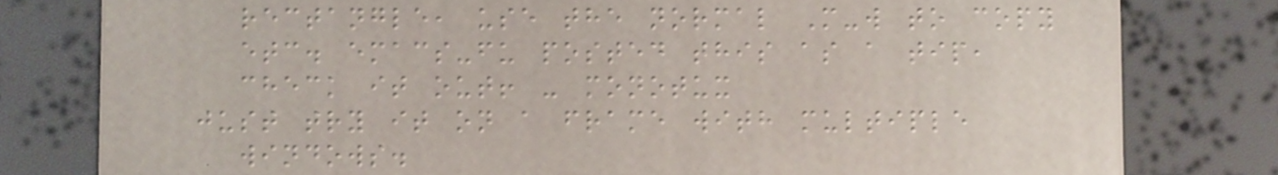rectangle, use the normal M-w to copy
etc. emacs-fu posted this as a tip,
check it out! - monotux
just try it on a frame with multiple
windows.
